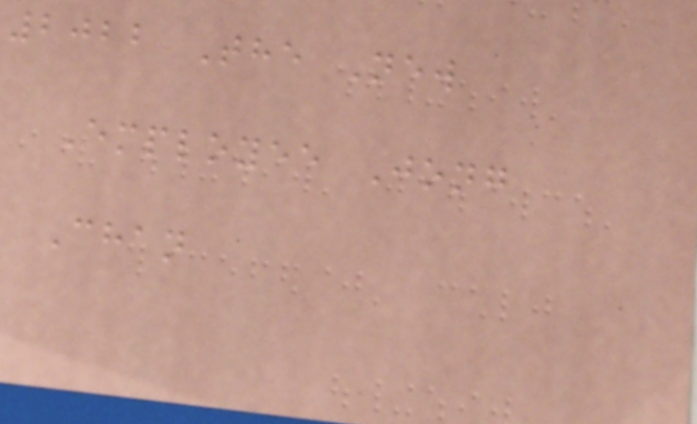2022 The New
Employee Jong
Chan
